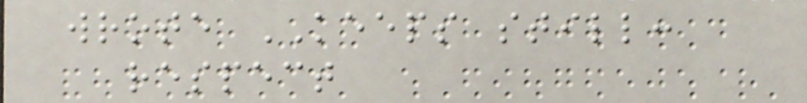wrote KEEPS still:
respect
